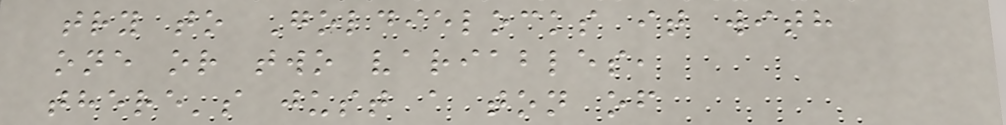try to Goldielocks it with
one or two variables,
there's just a ton of
